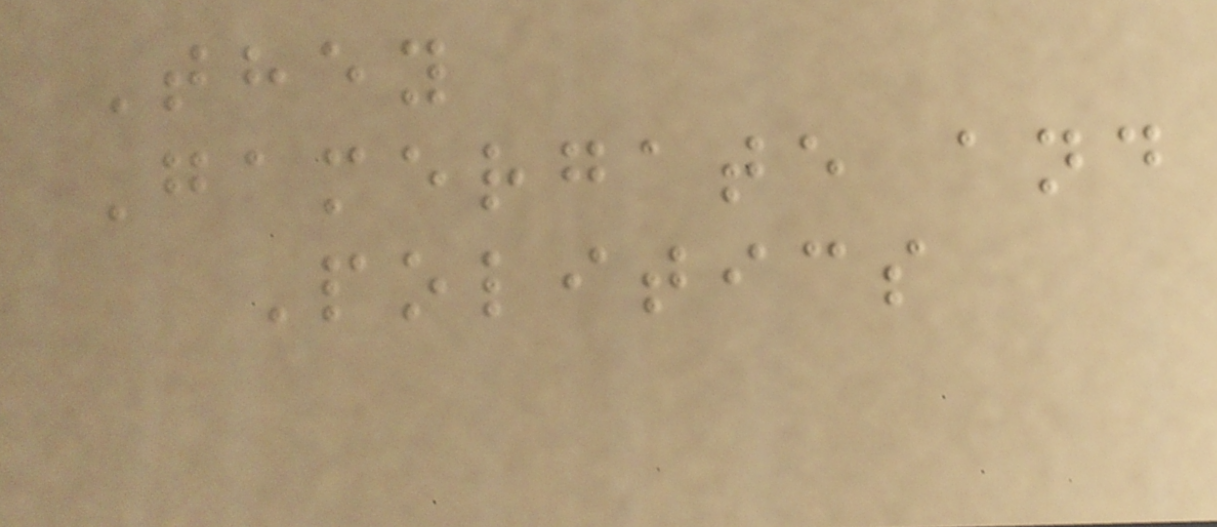They
Gamergate and
Politics
